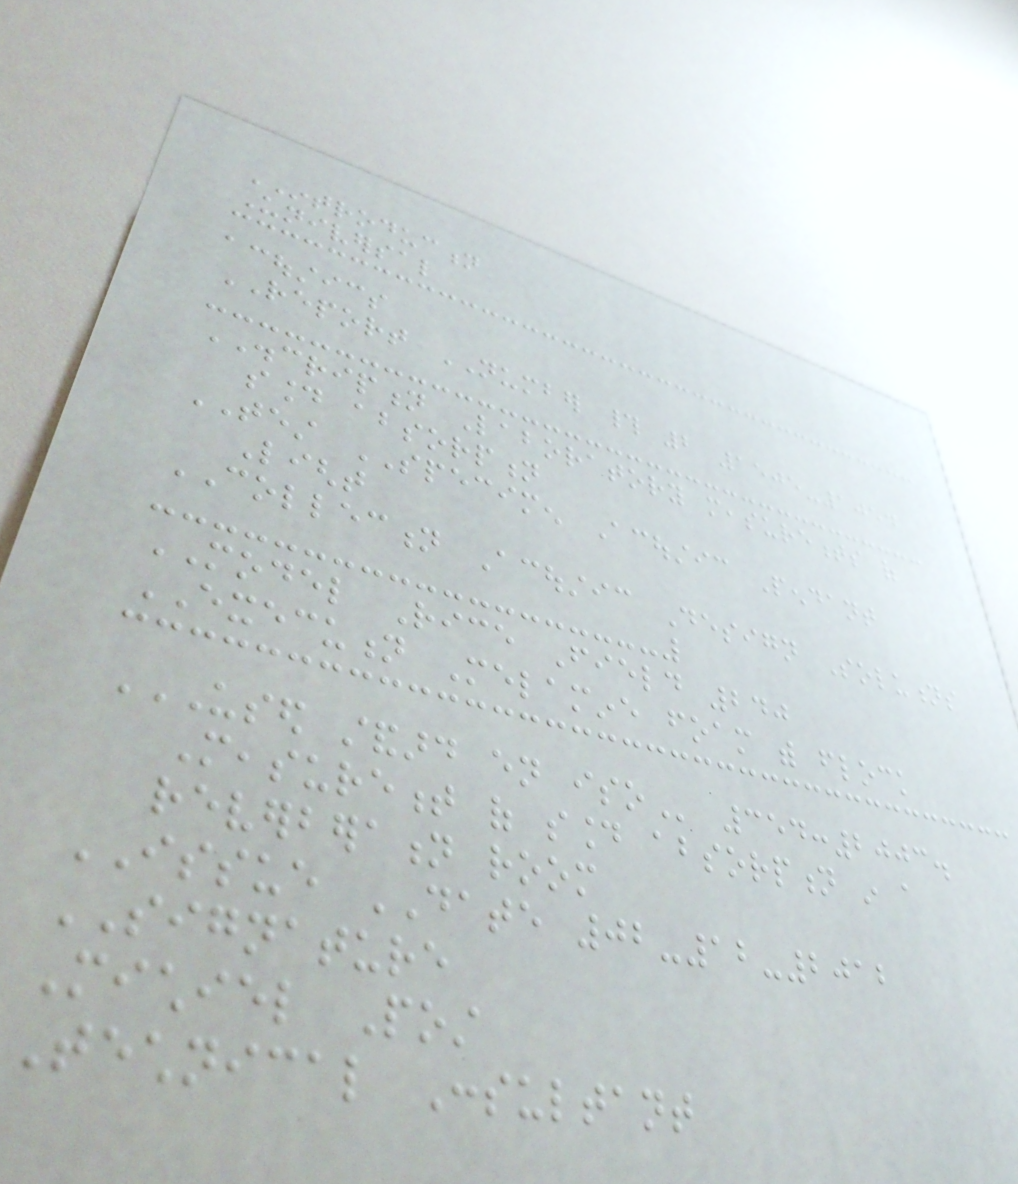INTRODUCTION
Universal
acoustics
REPORT NUMBER # 2 1505-1054
DISCRIPTION Laboratory measurements of
sound absorption
TEST SPECIMEN Acoustic Pendant
Light
COLLECTION Acoustic Design Solutions
MODEL Rice Field 240
EXECUTION Melamine foam with flock
USED STANDARD EN ISO 354:2003.
Measurement of sound absorption in a
reverberation room
ISSUE DATE 02-12-2012
SIGNATURE
Michiel Post
Technical Consultant
